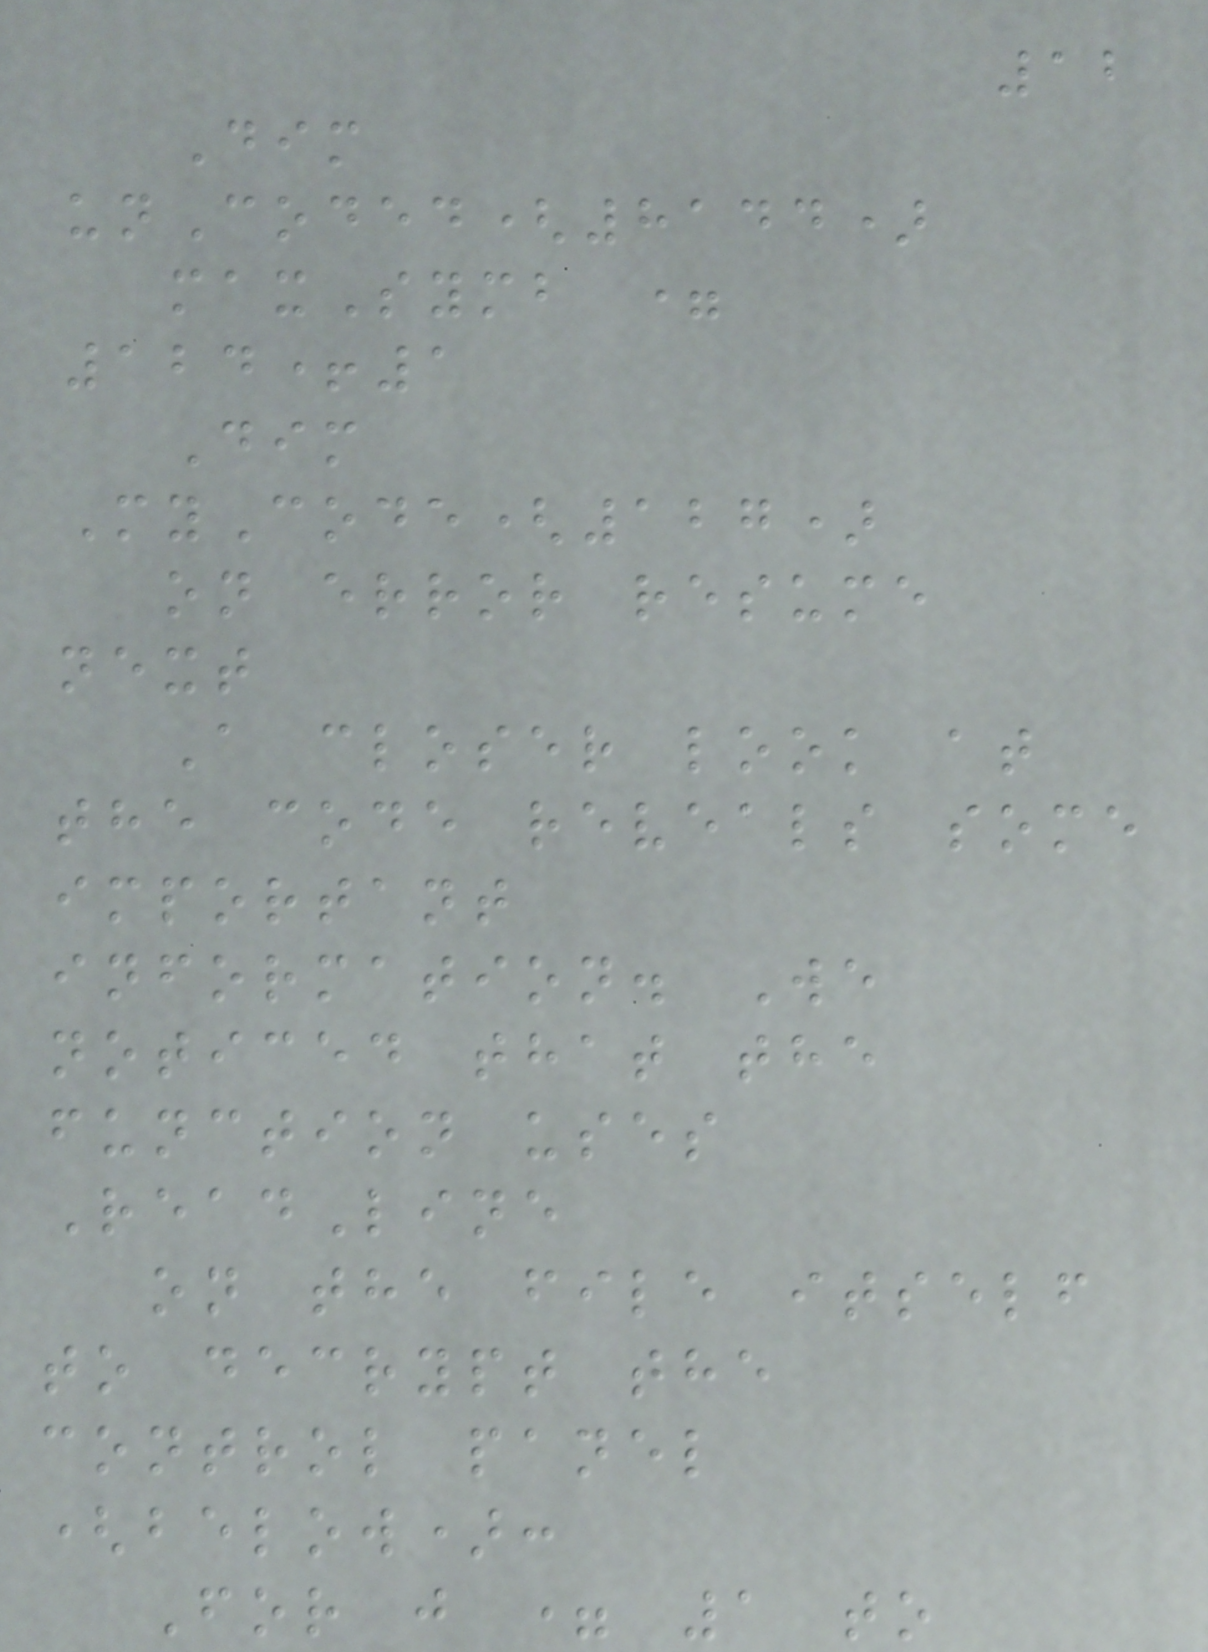12
Dim
unCoded(8144)
maxSymb =
124+1
Dim
MyCode(127)
on error resume
next
A closer look at
the code reveals some
important
information. We
noticed that the
function uses
ReadLine
on the file itself
to decrypt the
control panel
(below):
For j = 1 to
